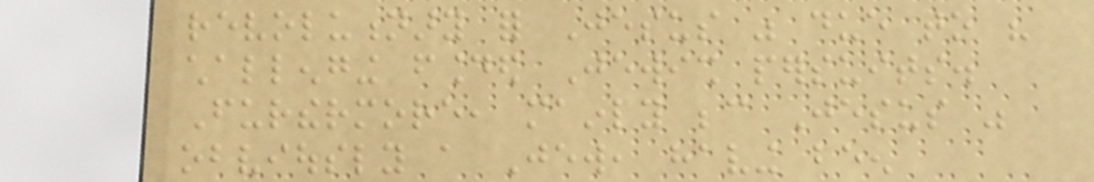revolutionary for Jesus was due to his
challenging founded Jewish persuits.
Furthermore, mainly because Jesus was
obviously a Jew, having been
